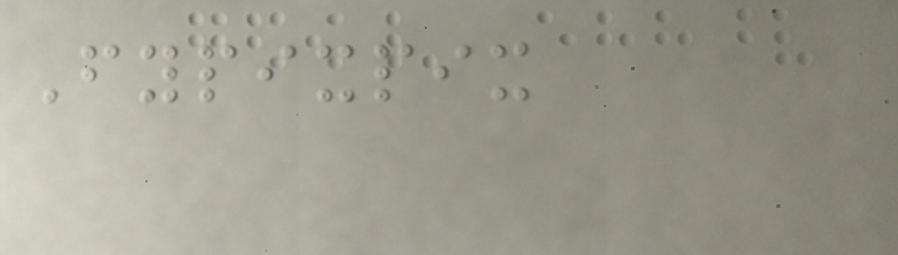Fypixpix
